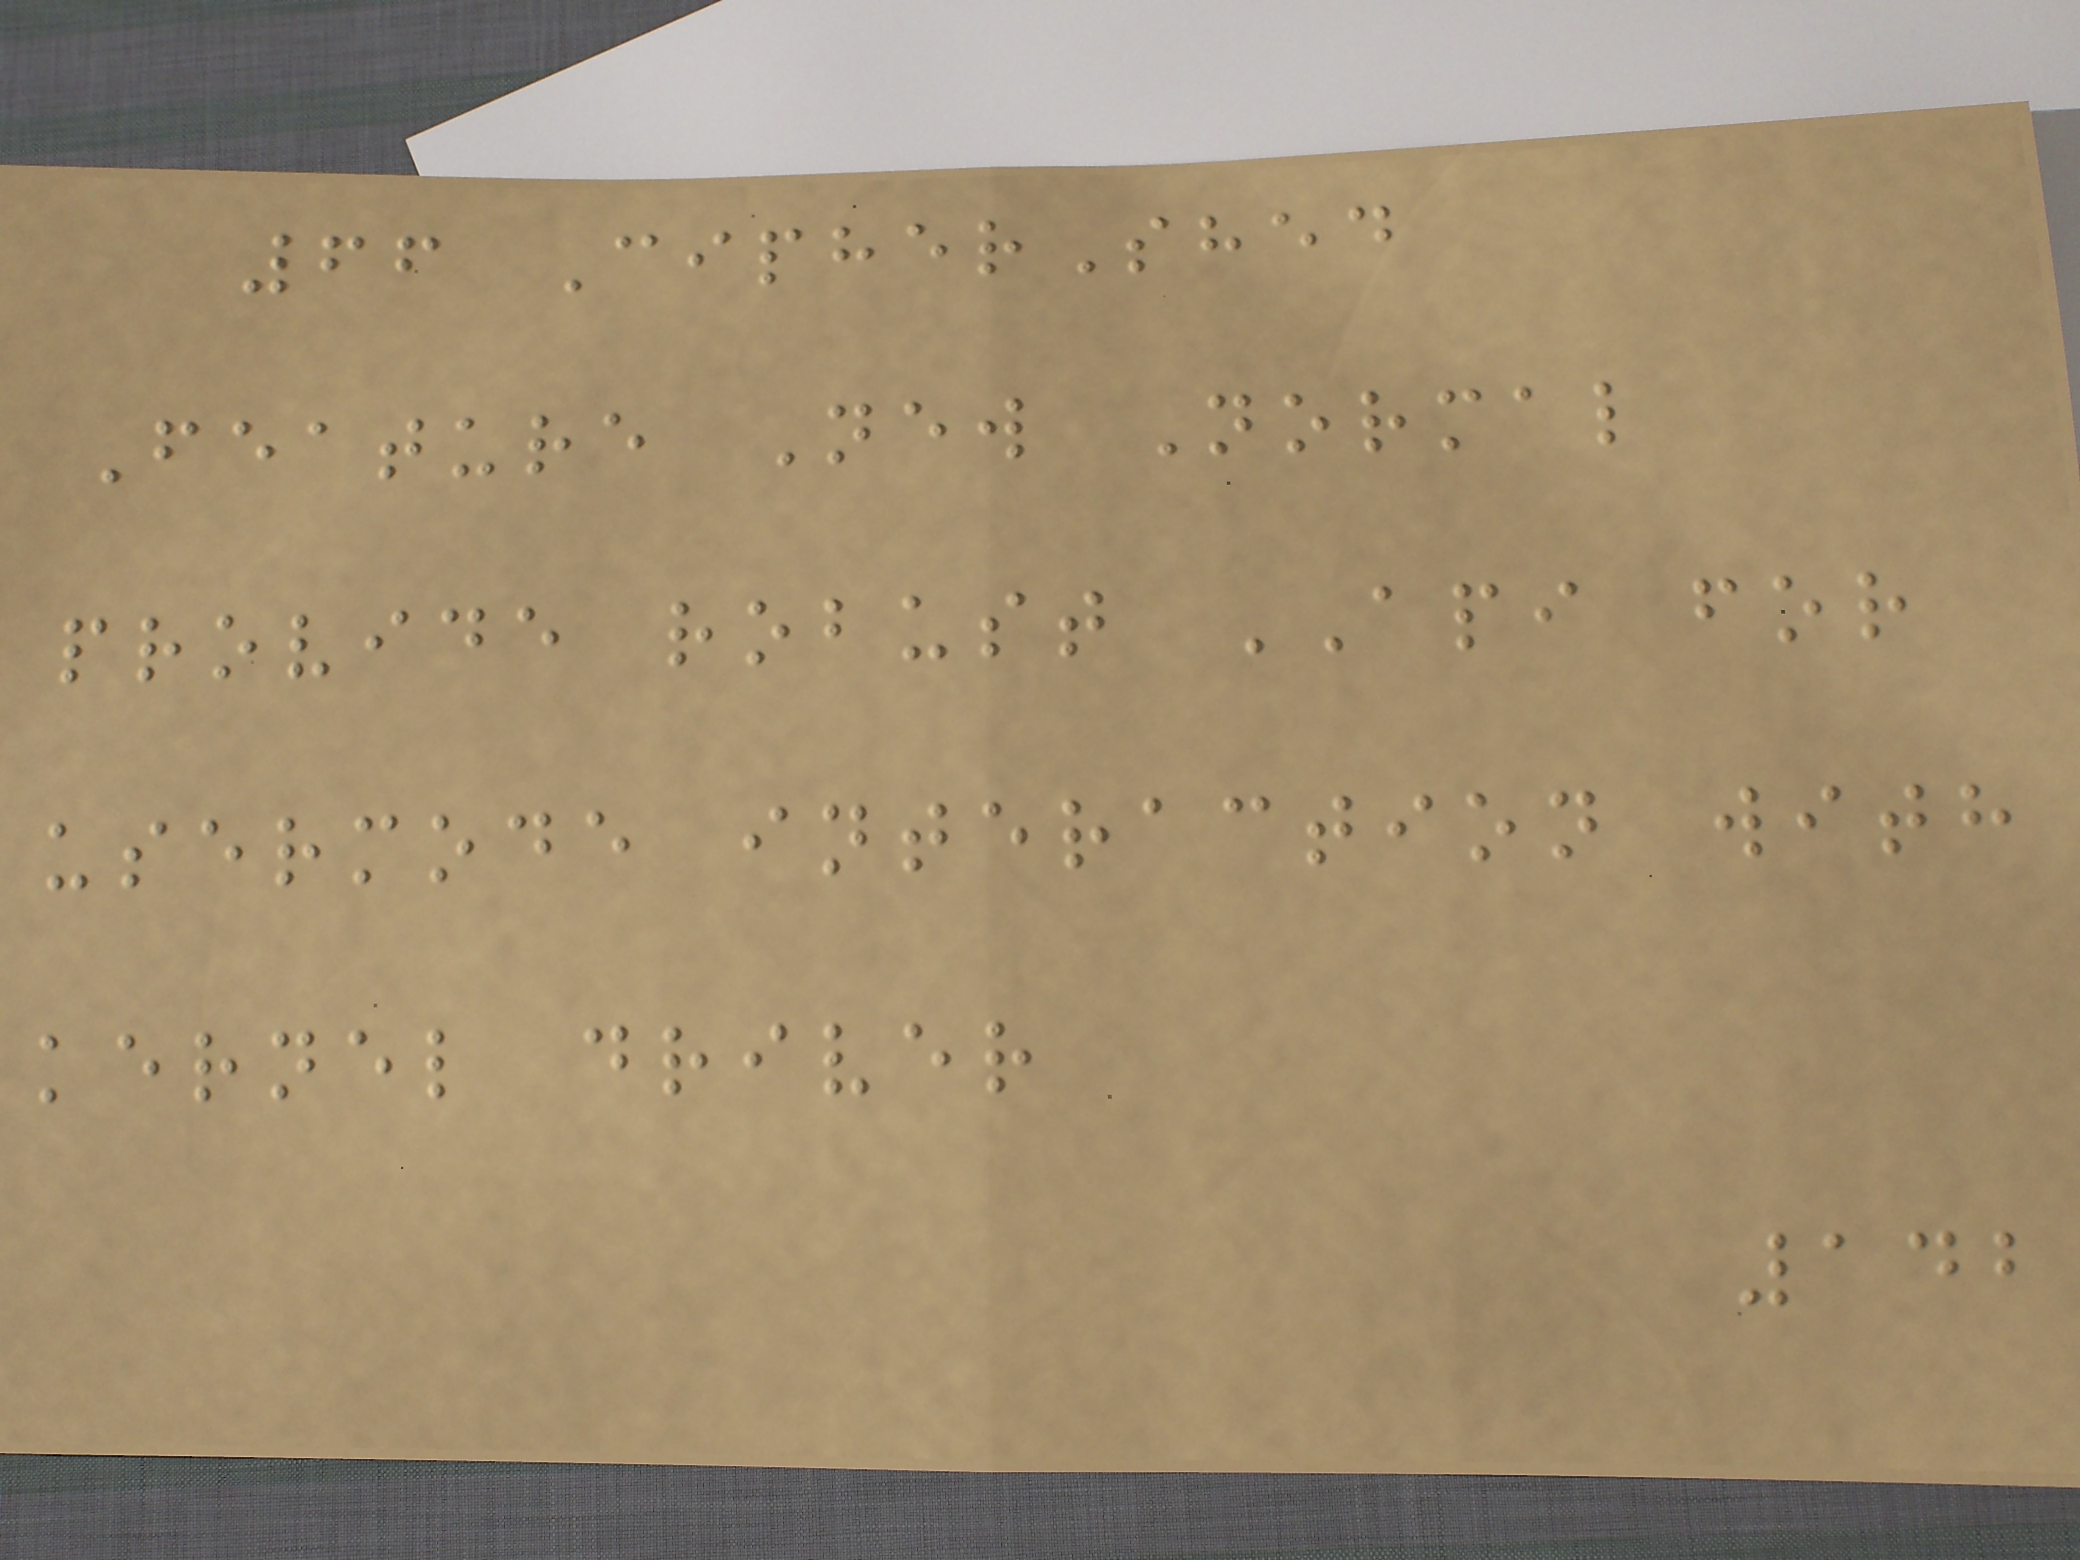66 CipherShed
Feature New Normal
provide robust API for
usermode interaction with
kernel driver
142
